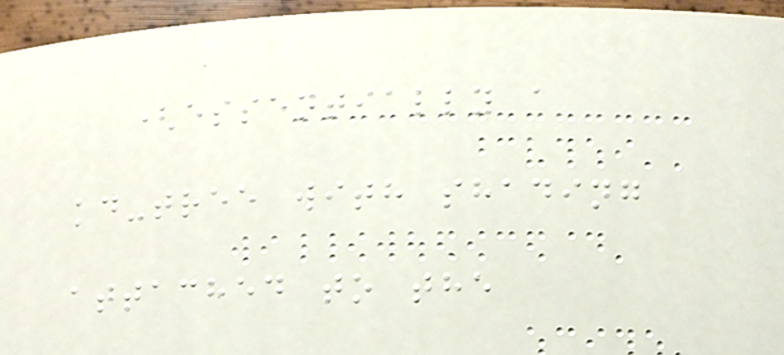(essentially a
kd-tree with shading
attached to the
